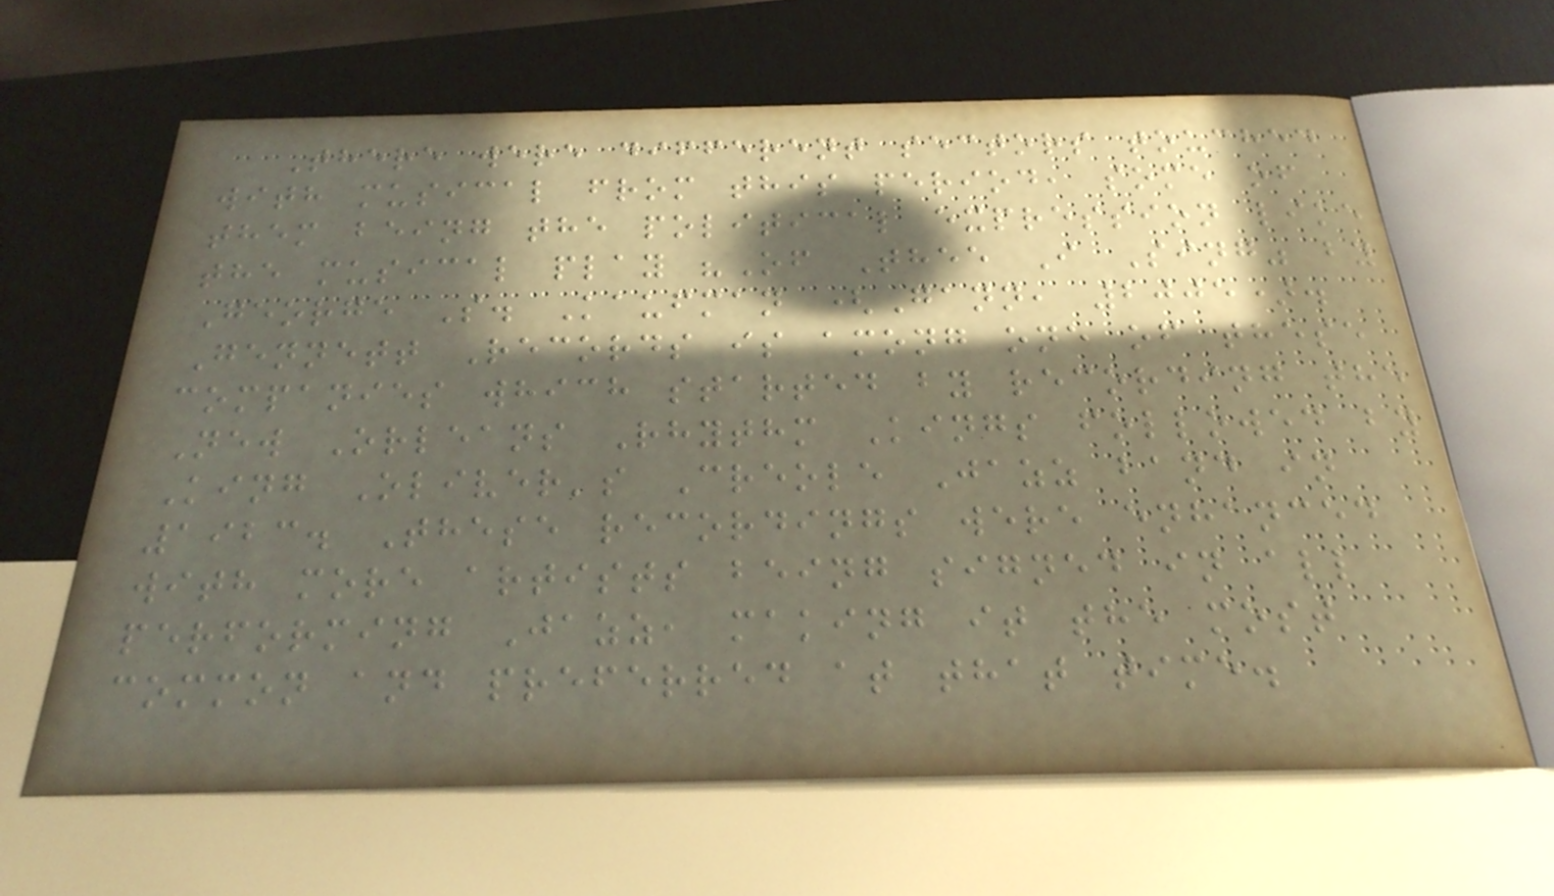There were different sectors touched
with musical from this period, some of
them being the political expression like
the musical play "Of Thee I Sing" by
George S. Kaufman (Gann, 2005).
Gennett Records is among one of these
companies which started by recording the
New Orleans Rhythm Kings followed by
King Oliver's Creole Jazz band in
1923. These recordings were enhanced
with more artists being signed in all
performing Jazz, making it the most
common and preferred at that time.
